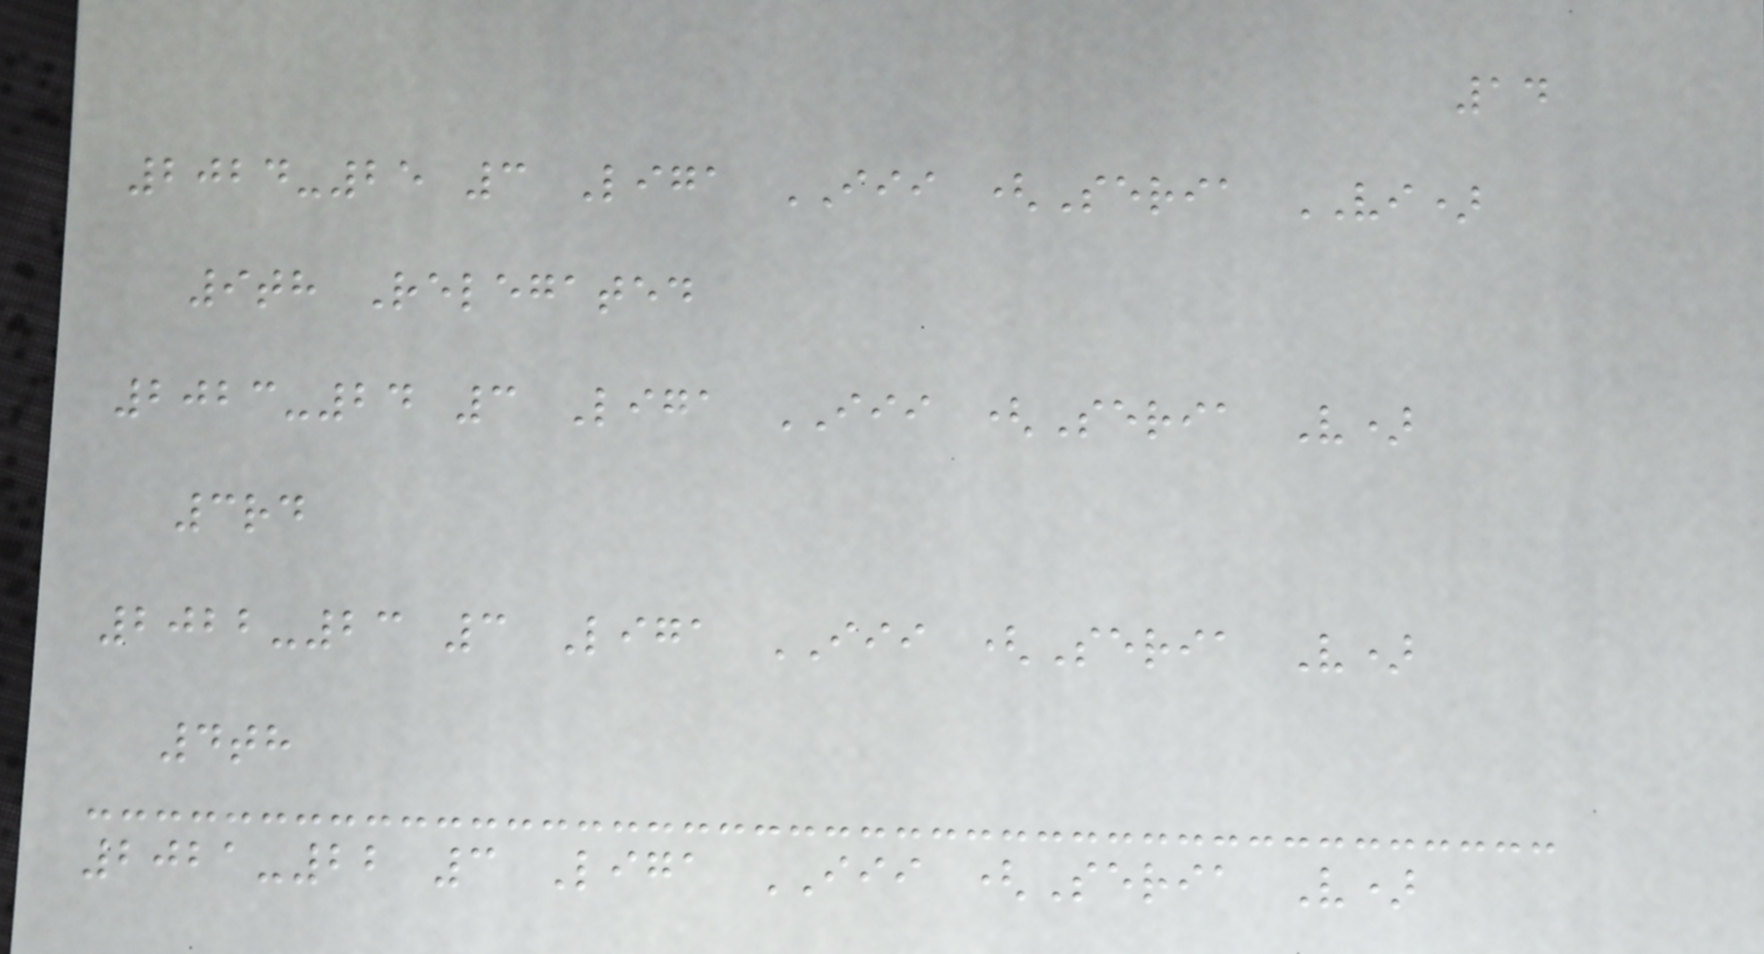14
2024-25 3 Liga III (Seria VI)
9th Relegated
2023-24 3 Liga III (Seria V)
3rd
2022-23 3 Liga III (Seria V)
4th
2021-22 3 Liga III (Seria V)
